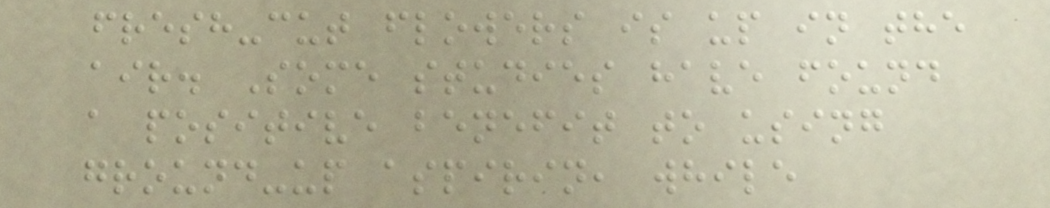fresh-cut flowers is up in the
air. Some studies have found
a positive benefit to using
ground-up aspirin, while
